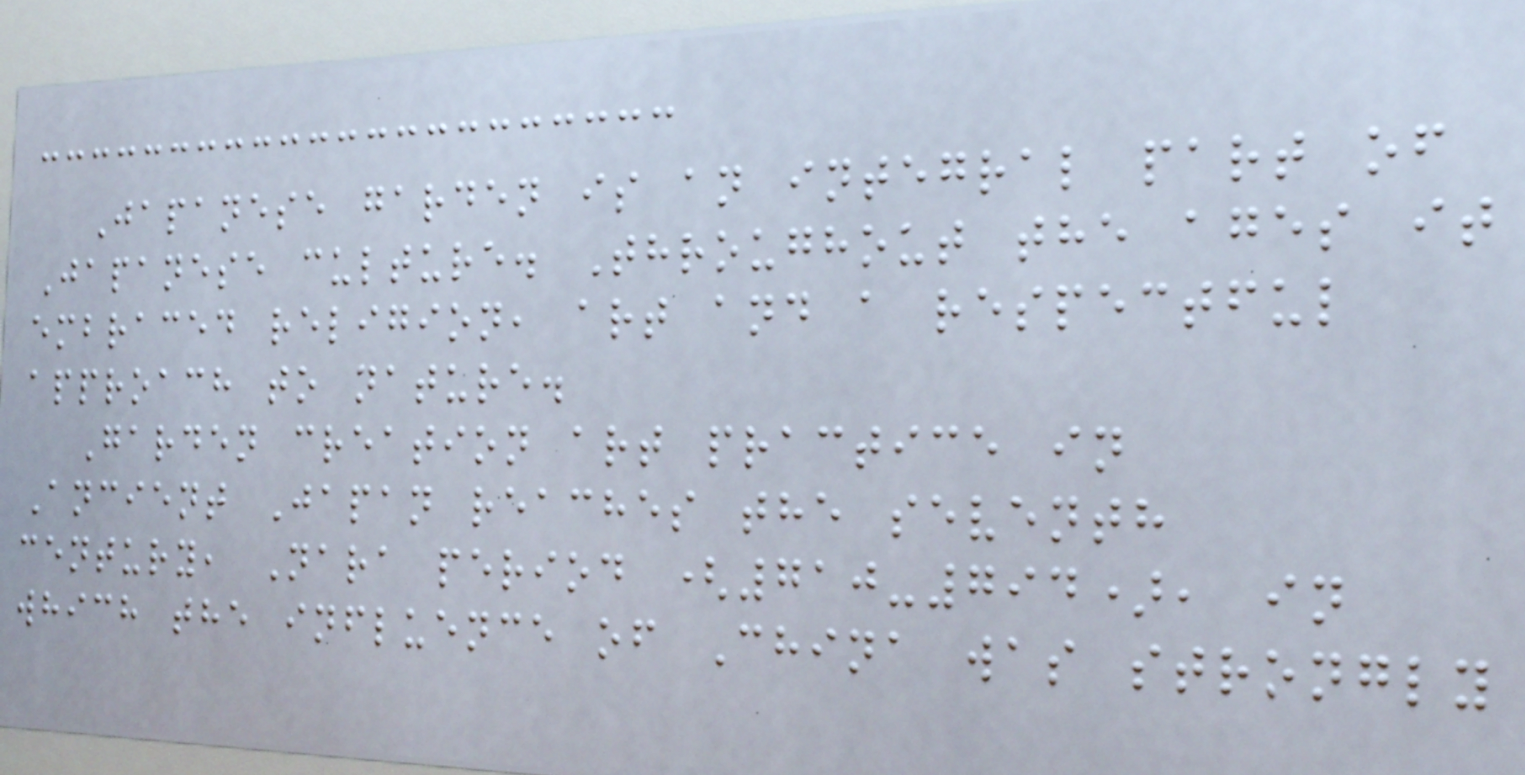Japanese garden is an integral part of
Japanese culture. Throughout the ages it
embraced religion, art and a respectful
approach to nature.
Garden creation art practice in
Ancient Japan reaches the seventh
century, Nara period (710-794), in
which the influence of China was strongly
